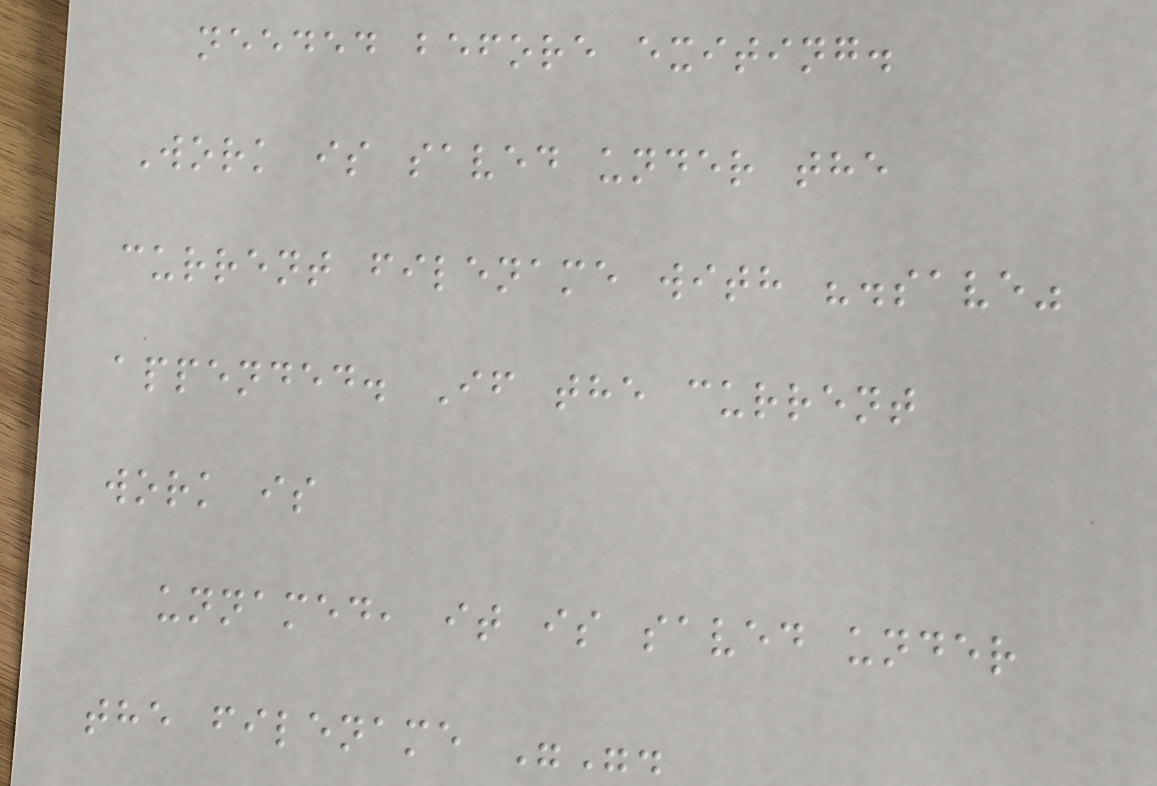needed before exiting.
Work is saved under the
current filename with ".save"
appended. If the current
work is
unnamed, it is saved under
the filename "".
